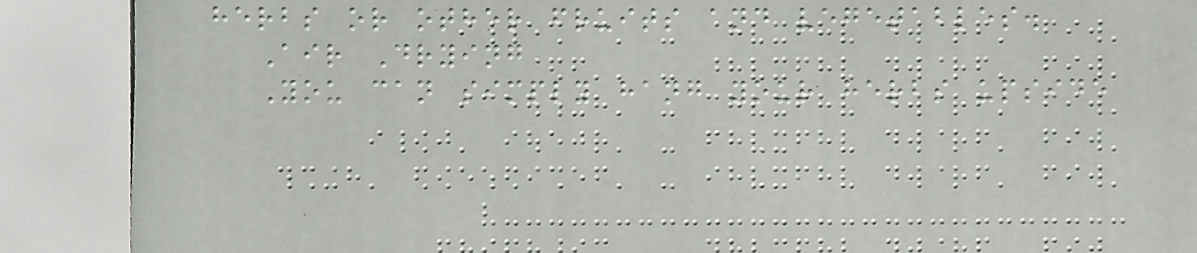herbs or other fruits and vegetables.
Air Drying
You can simply hang your herbs upside
